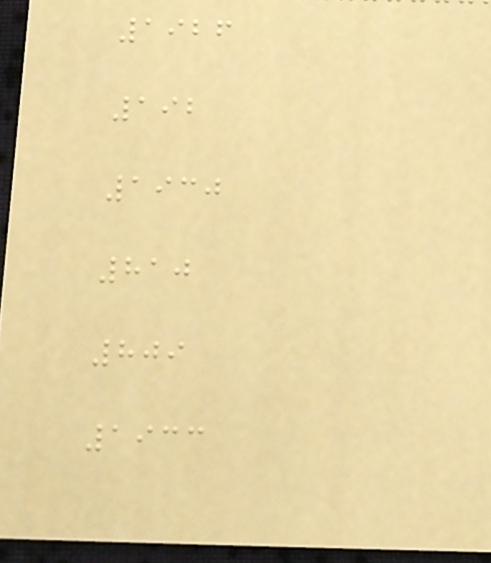1926
192
1930
810
809
1933
